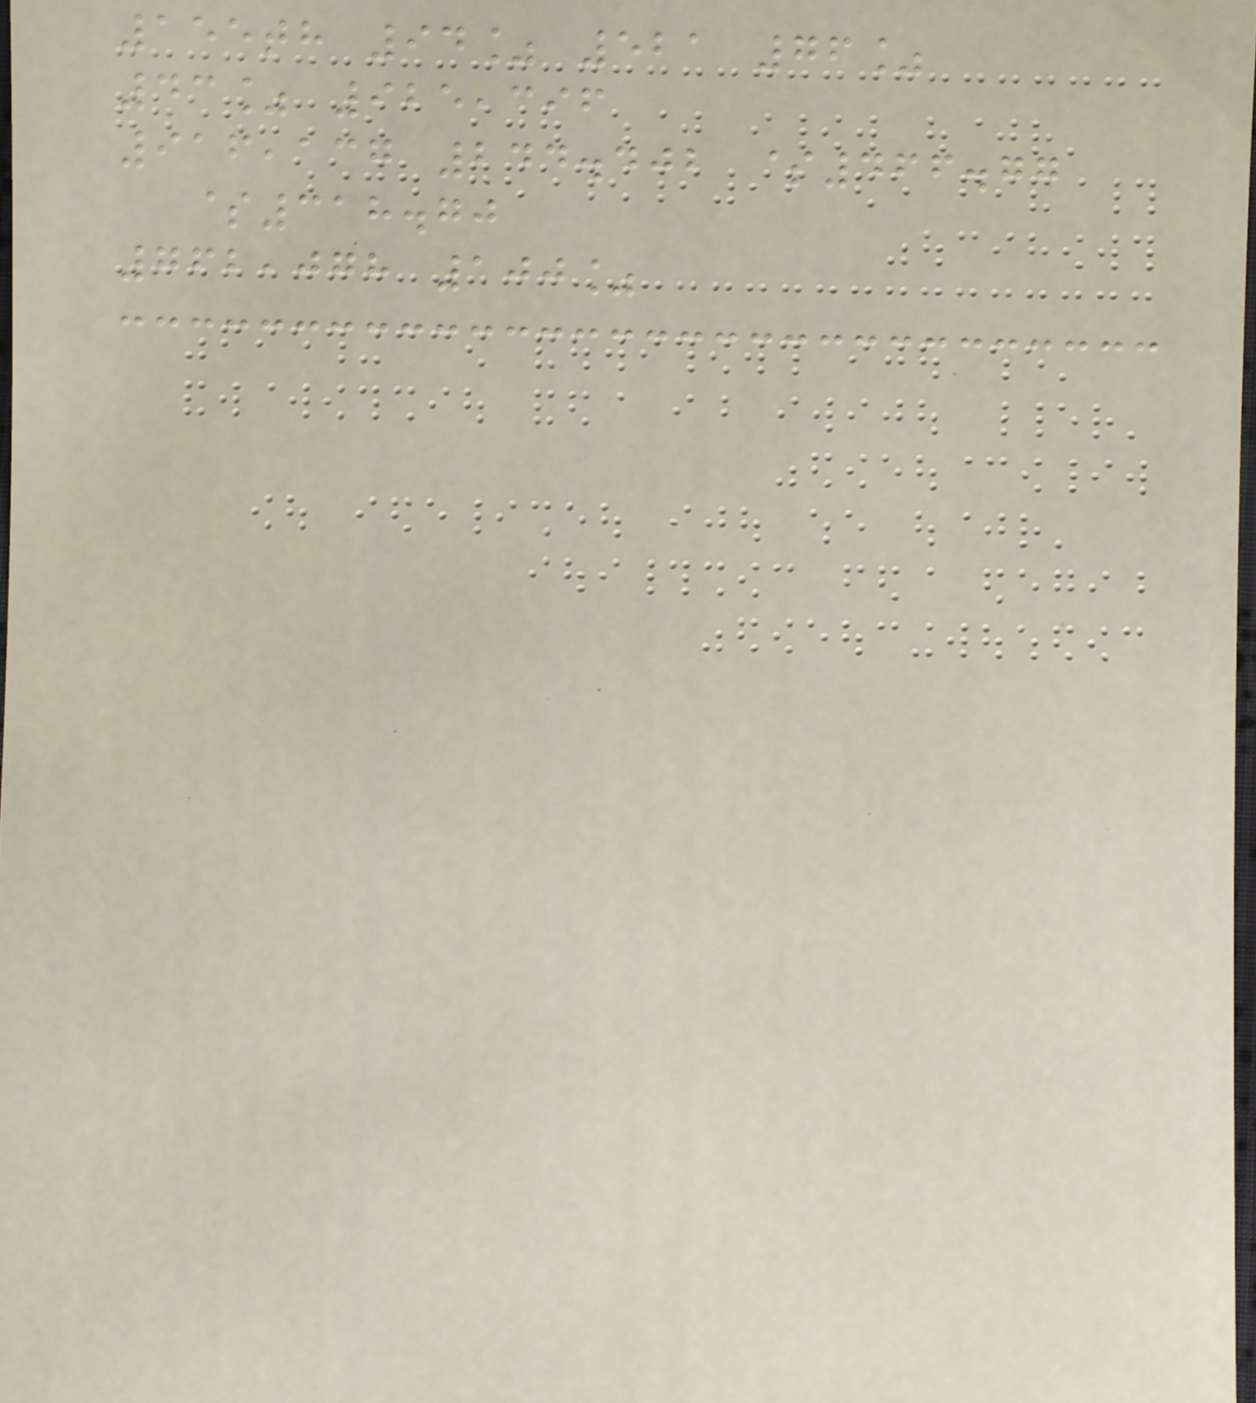155th 94% 521 76%
43% 925,396
916,137 244.402 $466.77
$318.70
762,078 100%
